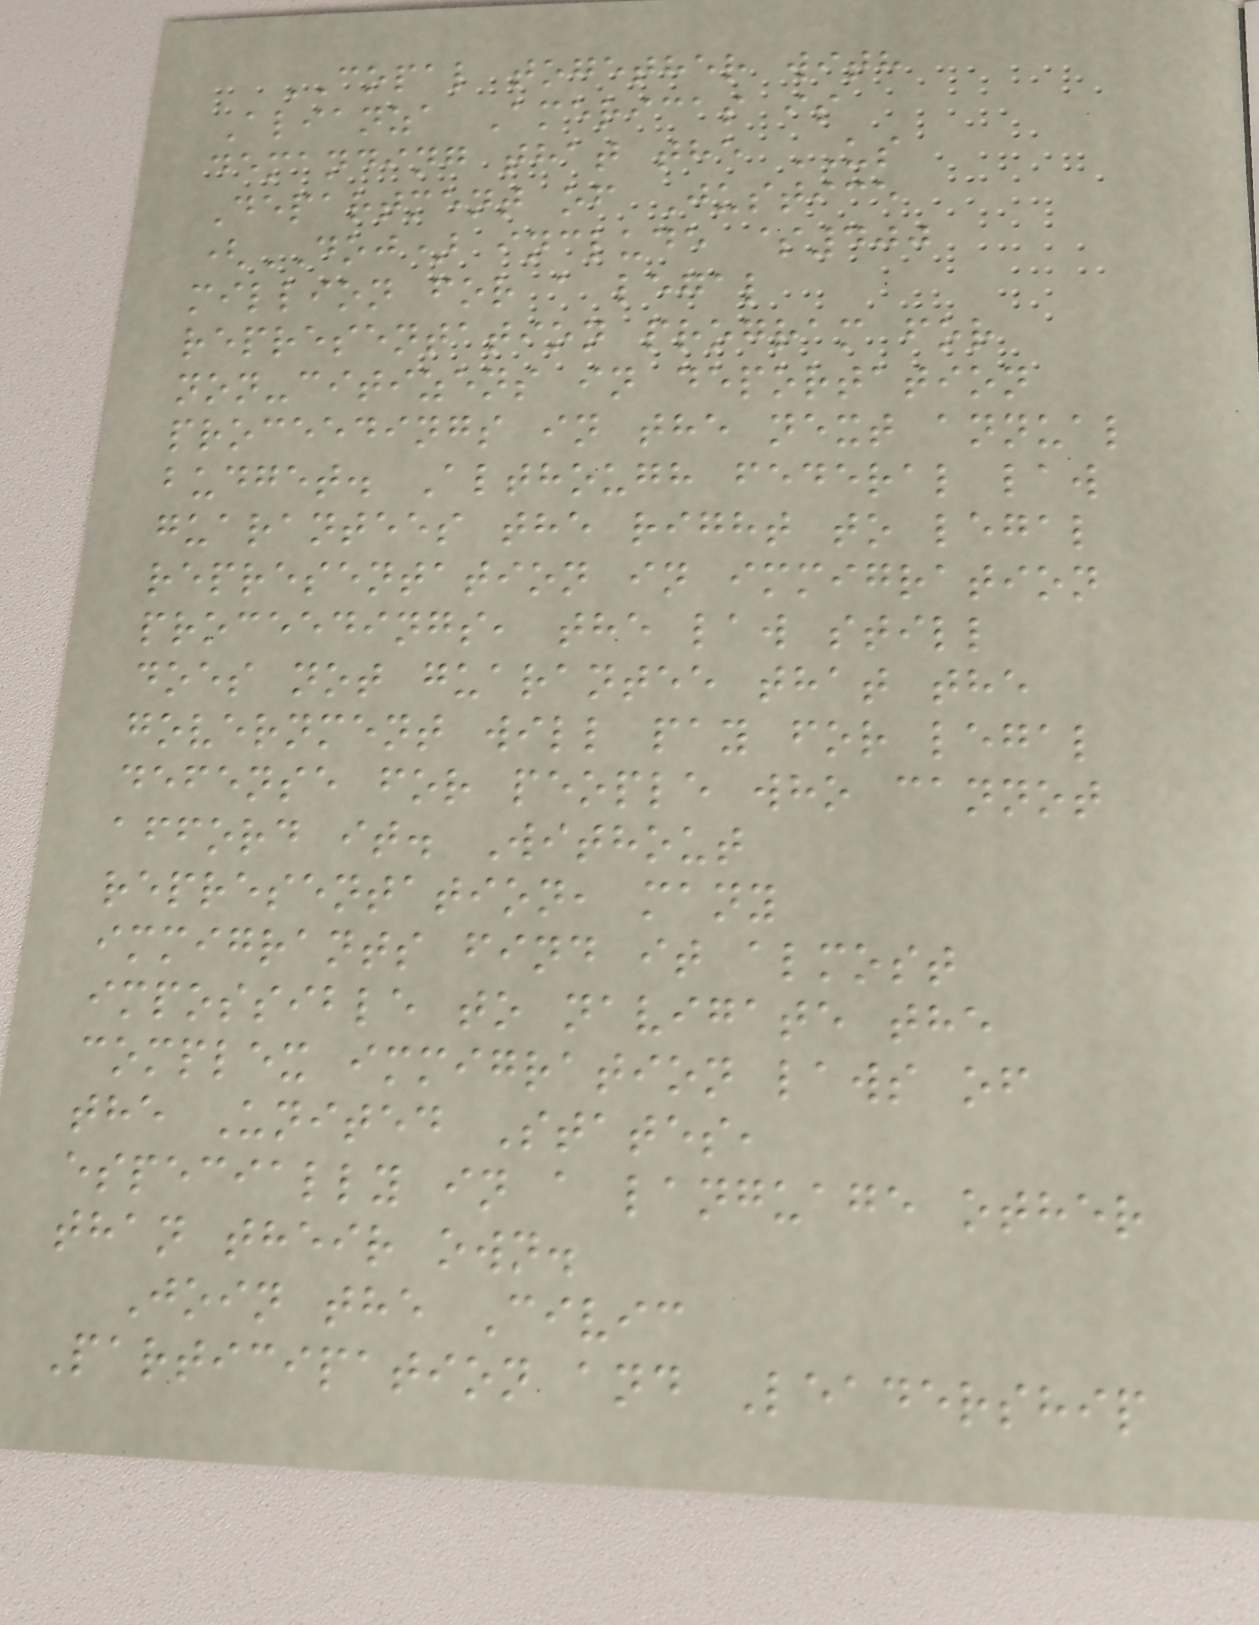COPAL together with
Alianza Americas is
demanding that the US
Department of Justice
(DOJ) include $400
million for a legal
representation program for
non-citizens in deportation
proceedings in the next annual
budget. Although federal law
guarantees the right to legal
representation in immigration
proceedings, the law still
does not guarantee that the
government will pay for legal
defense for people who cannot
afford it. Without
representation, many
immigrants find it almost
impossible to navigate the
complex immigration laws of
the United States,
especially in a language other
than their own.
Join the Civic
Participation and Leadership
